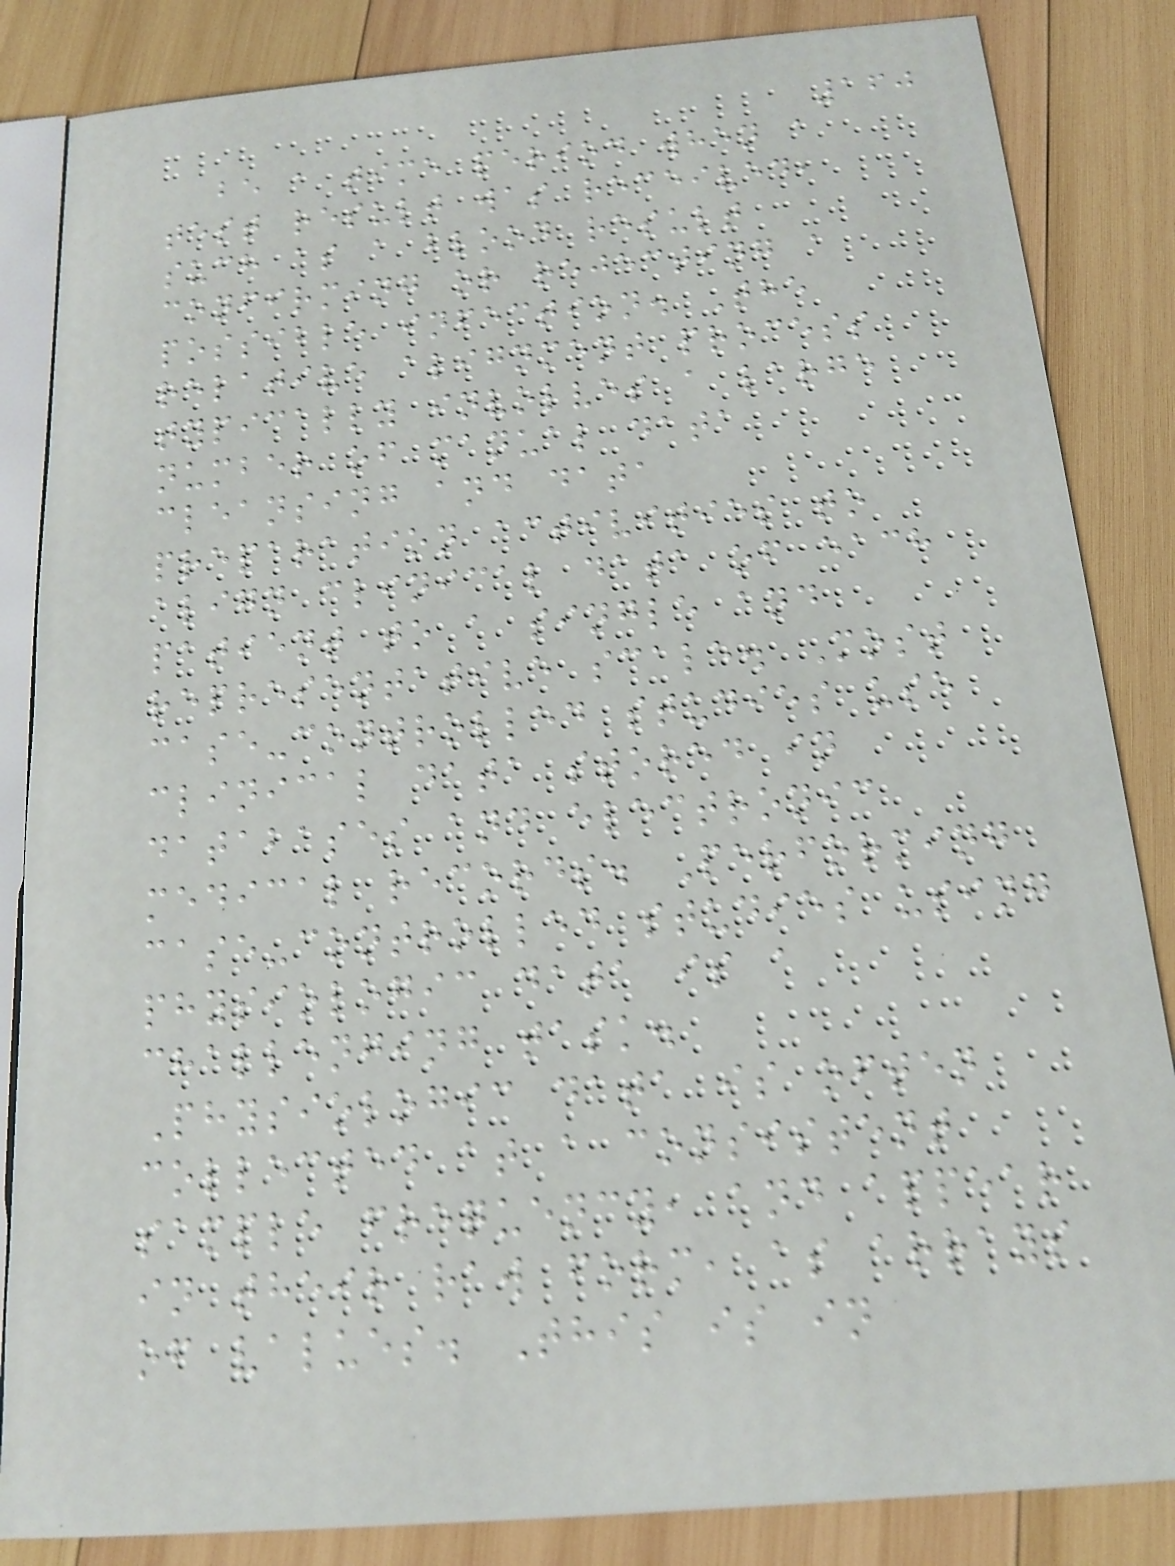160
be a time period when a
test result was received,
such as a blood result
confirming or rejecting a
possible infection. The
relative alignment process
typically involves a large
number of manual data
cleansing and data
preparation activities to
align clinical data of each
patient to a single and
representative scale. Most
case-controlled studies use
clinical data stored in
databases and electronic
medical records. Performing
case-controlled studies using
physiologic data is a
challenging task.
Physiologic data is often
collected at a consistent
sample frequency, and appear
in their raw form, as arrays
of values. This is in
